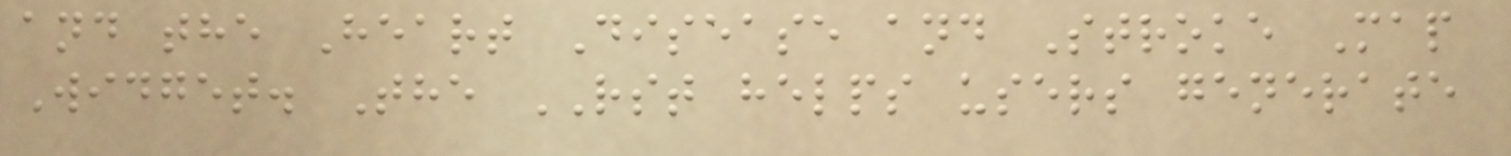and the Heart Disease and Stroke Map
Widget. The RST helps users generate
